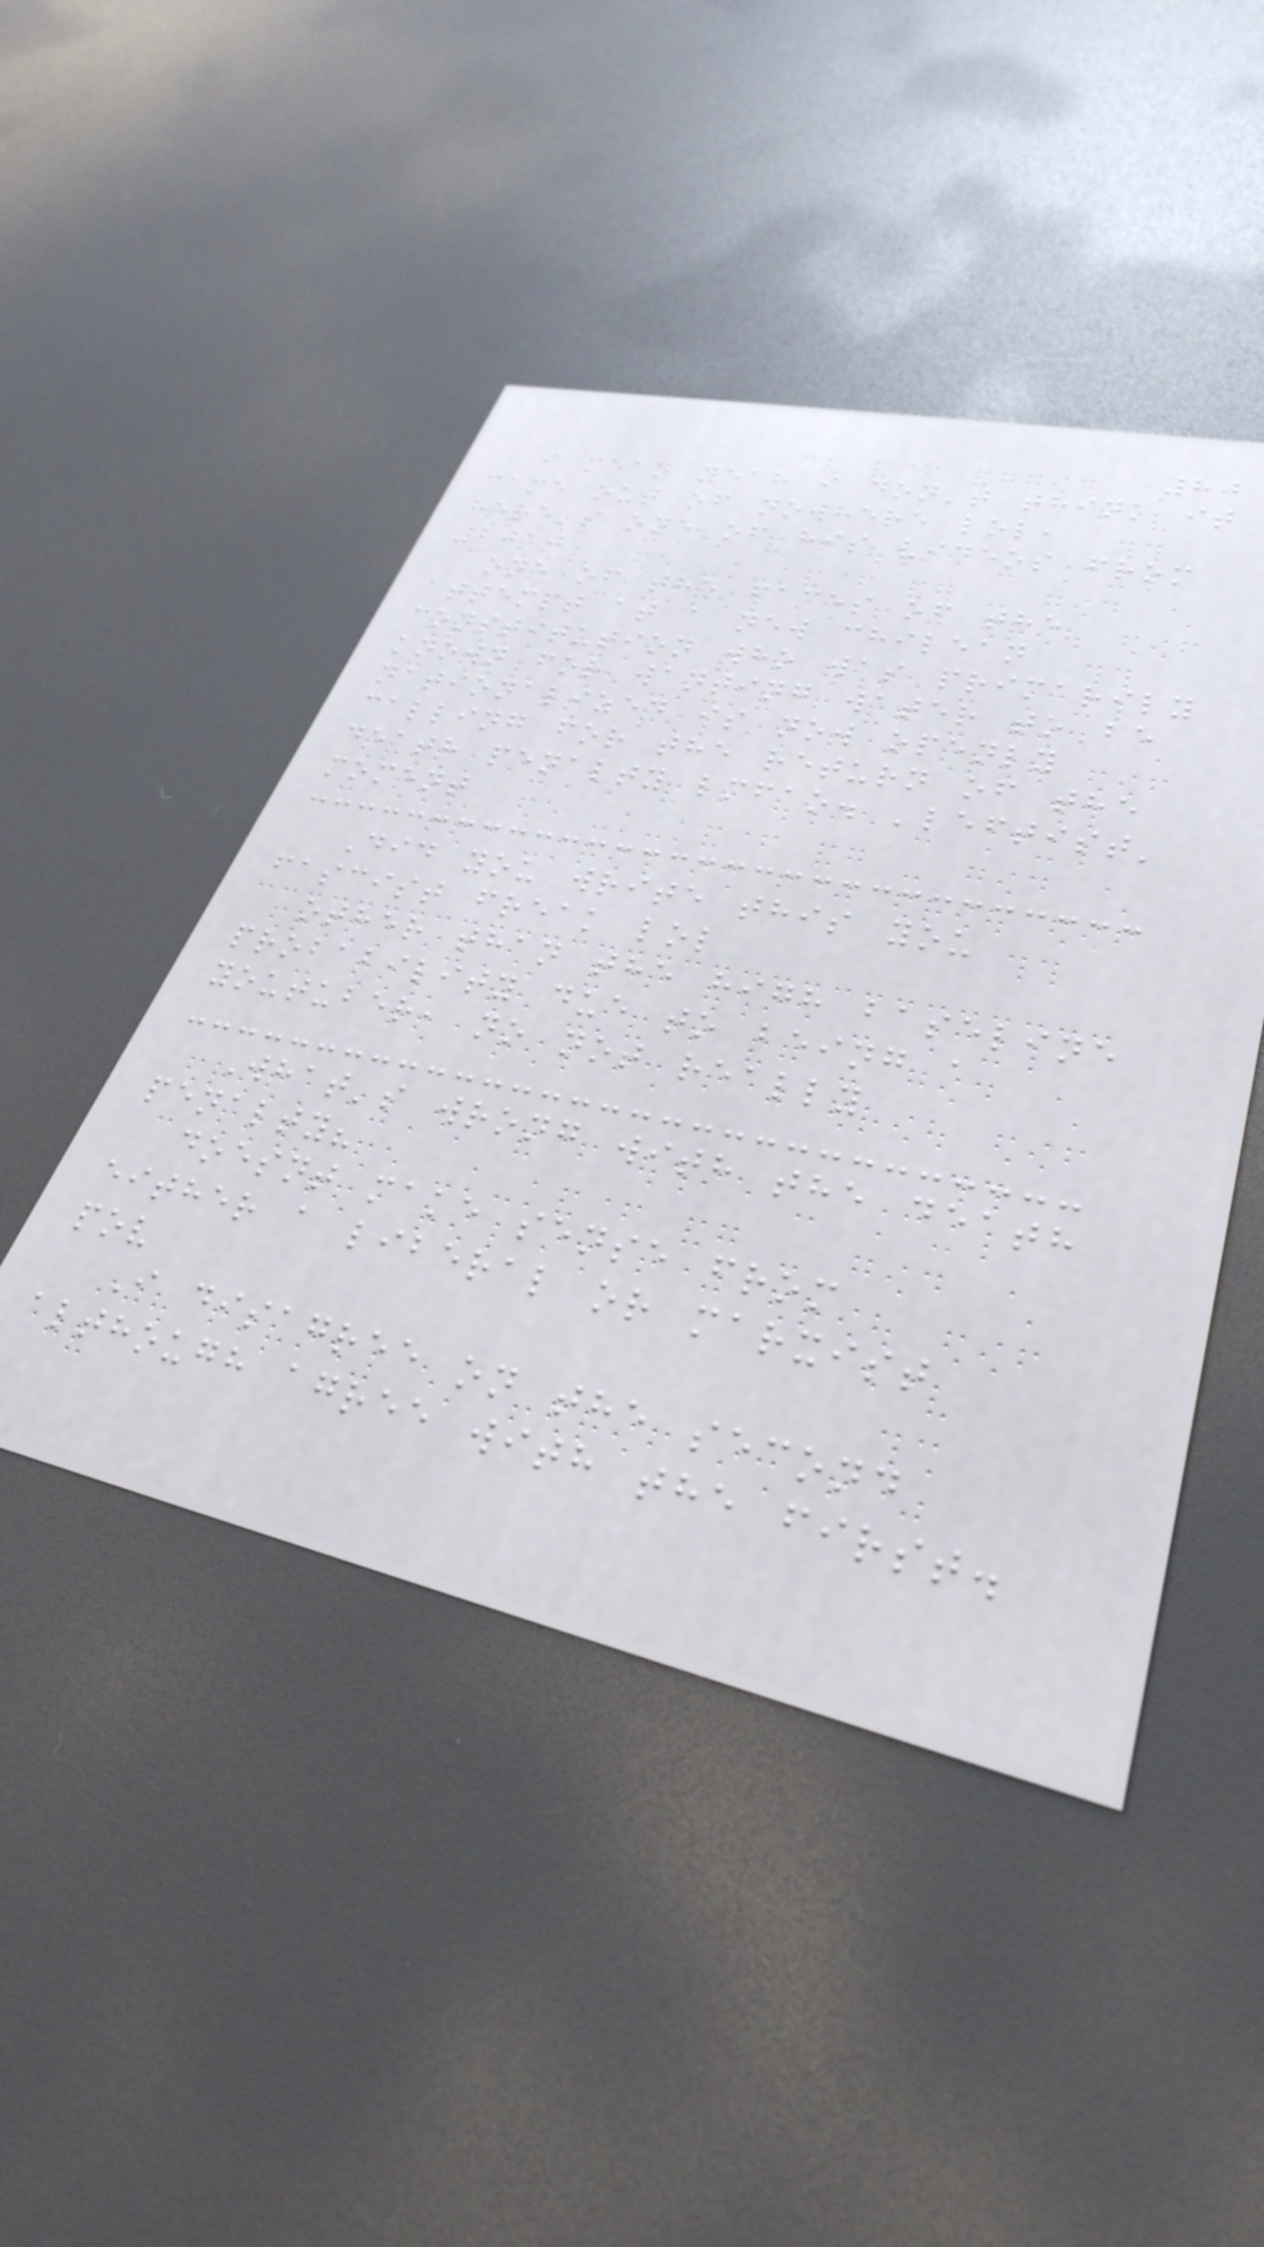80
i mean yeah i don't think it
came out of nowhere lol,
here's one of his videos from
2010
one of the faces of the
attempt at a new chilean
constitution who was primarily
known for wanting water to be
nationalized is now openly
calling for the return of the
death penalty lmfao. 'leftist'
moment
Did you write this you
fascist freak lol
other than the high baseline
probability due to being a
youtuber, no not really
What's wrong with the death
penalty?
doesnt make sense from
either a liberal or marxist
pov
I disagree on the second
although agree with the first.
